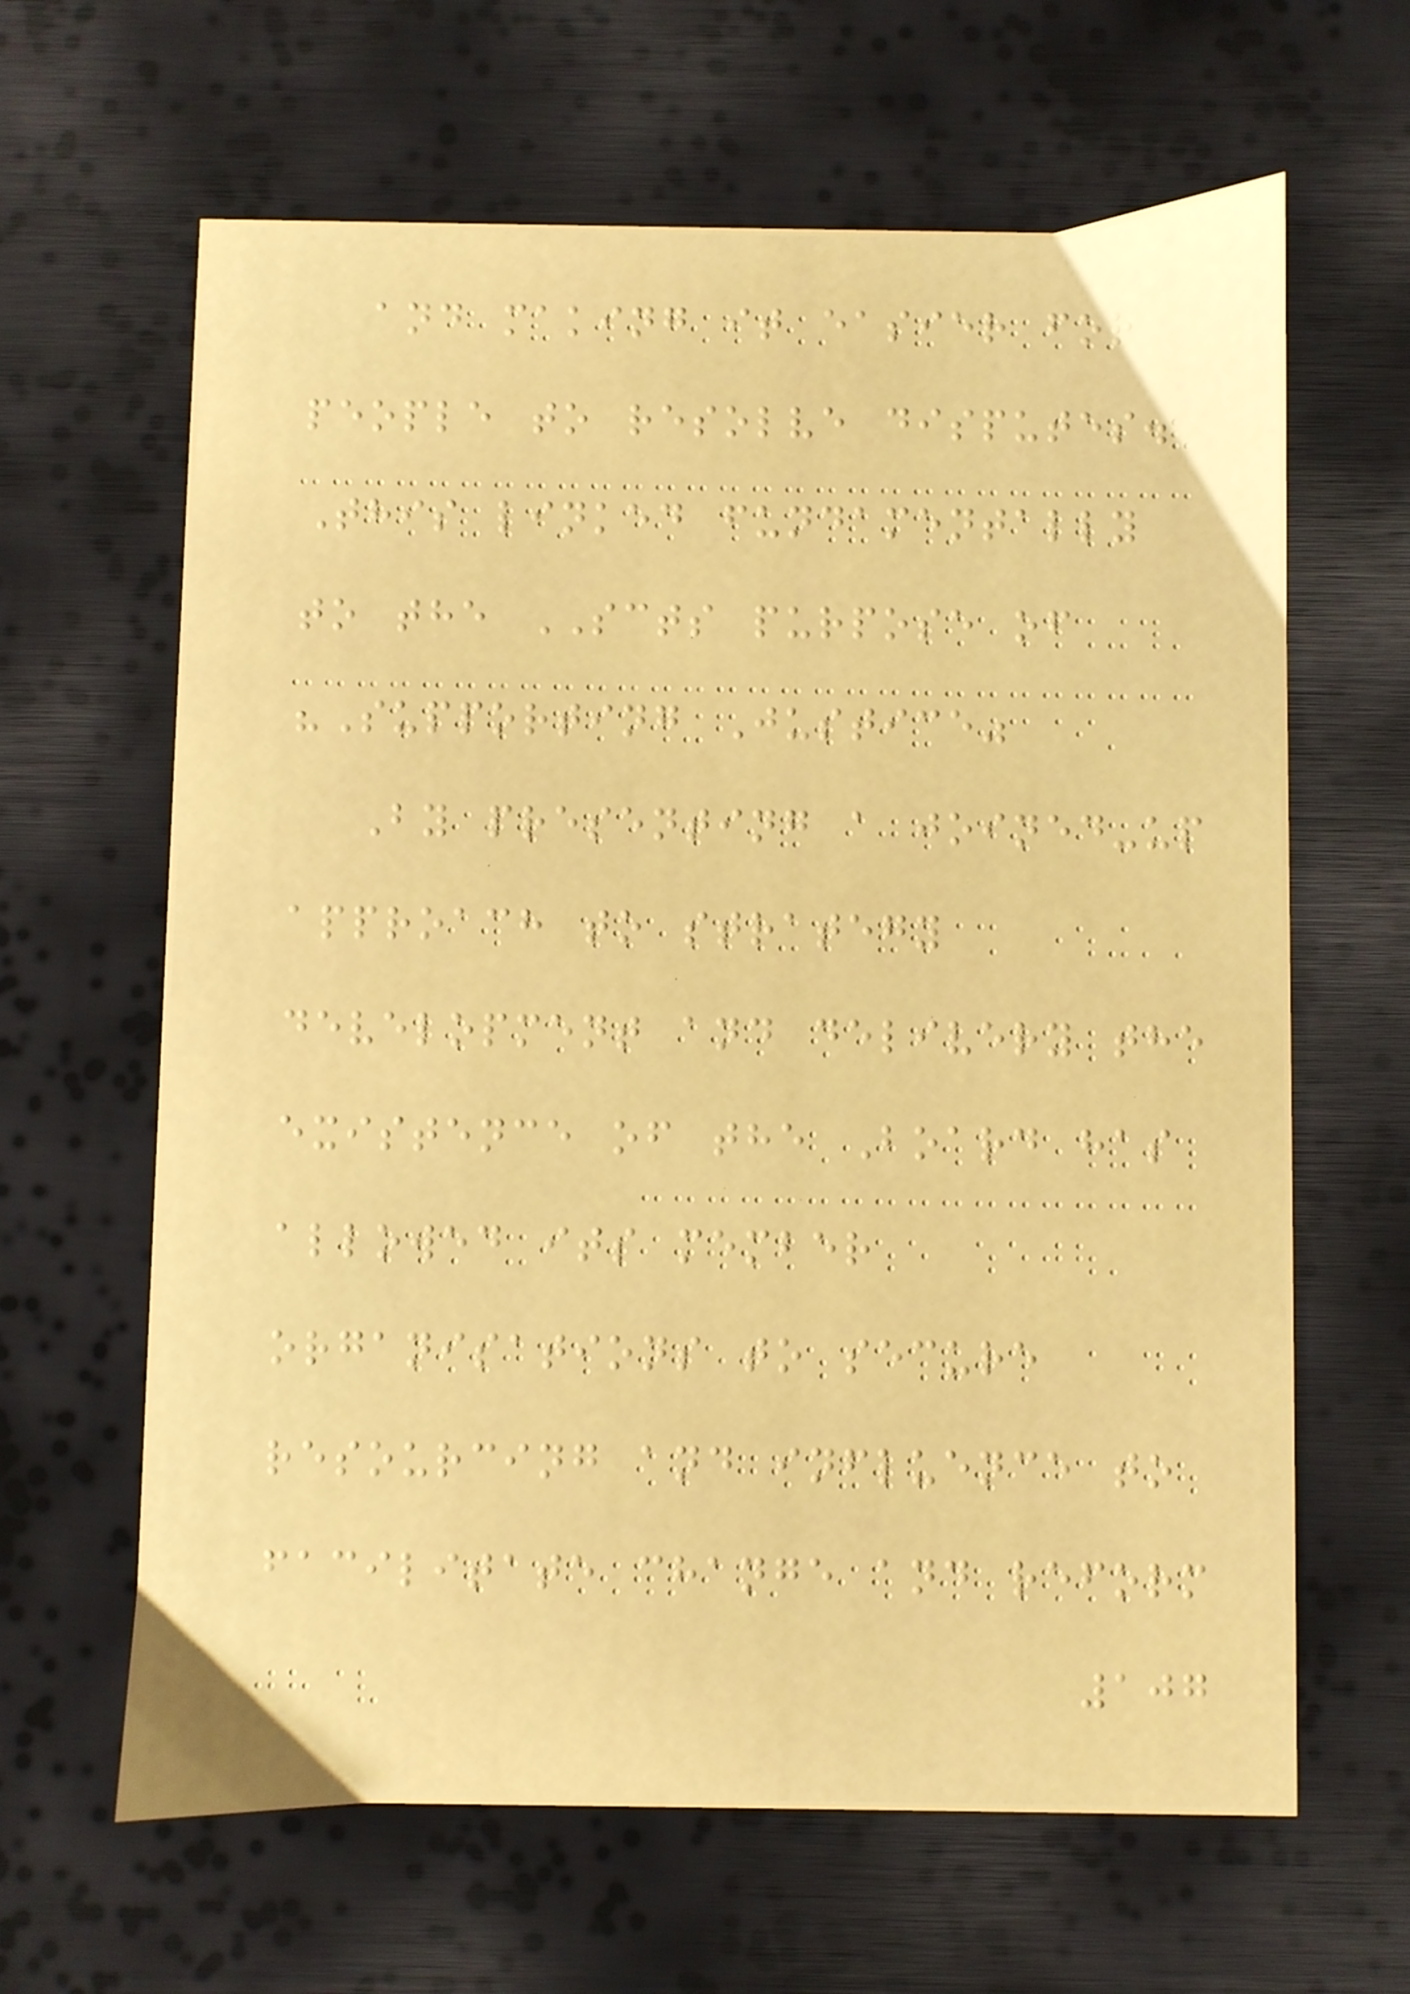and making it easier for
people to resolve disputes.
This linked fundamentally
to the SCTS purpose of
"Supporting Justice"
By presenting a joined-up
approach to strategy
development and delivery the
existence of the Board has
allowed its member
organisations to secure
resourcing and influence to
facilitate change and reform
107
